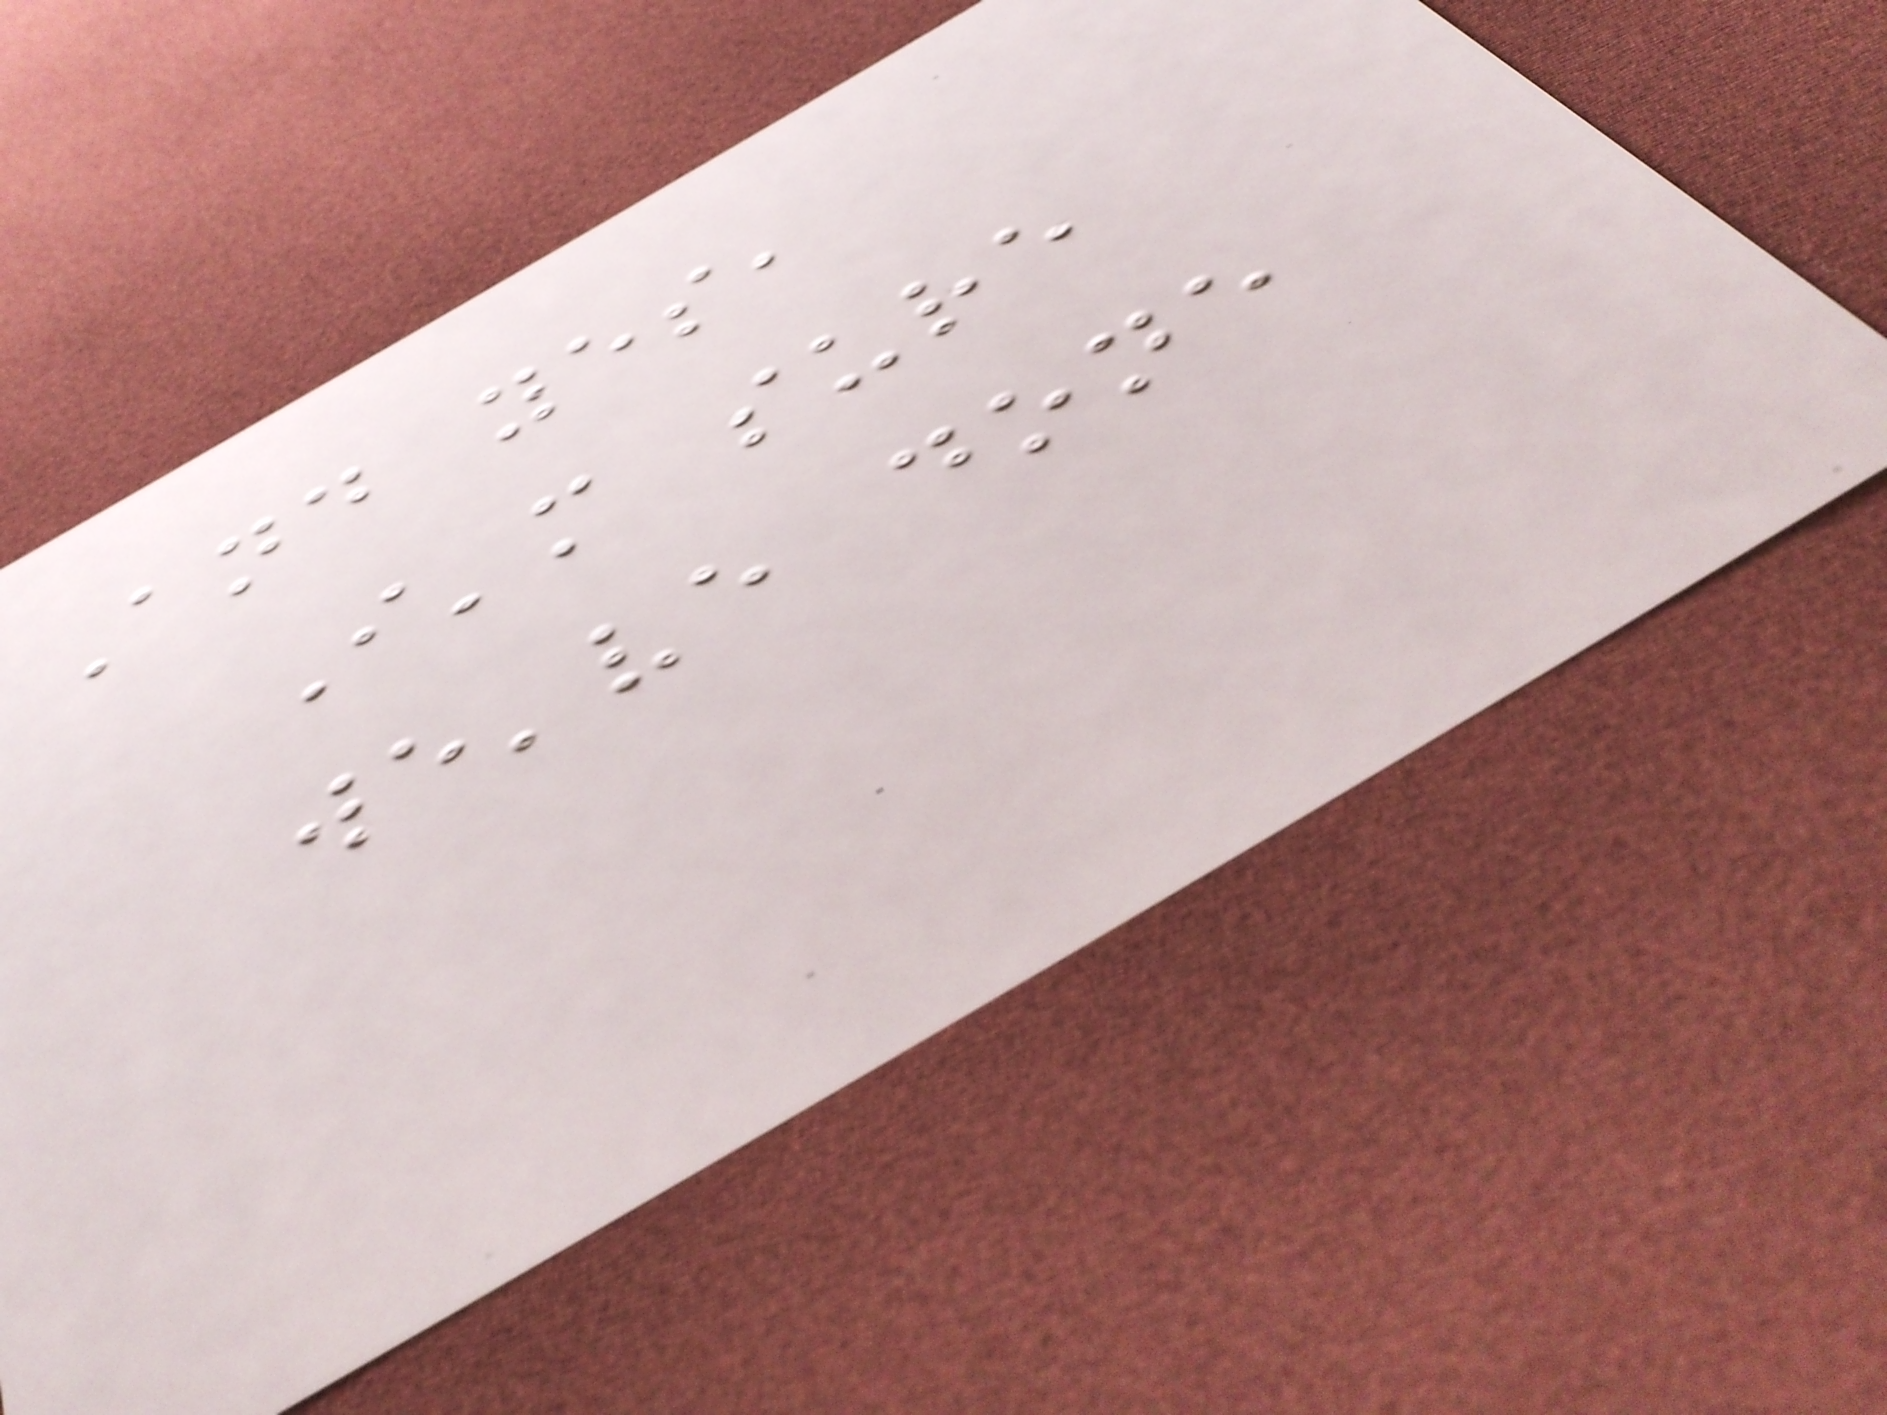And yes,
I'm sure
we've done
